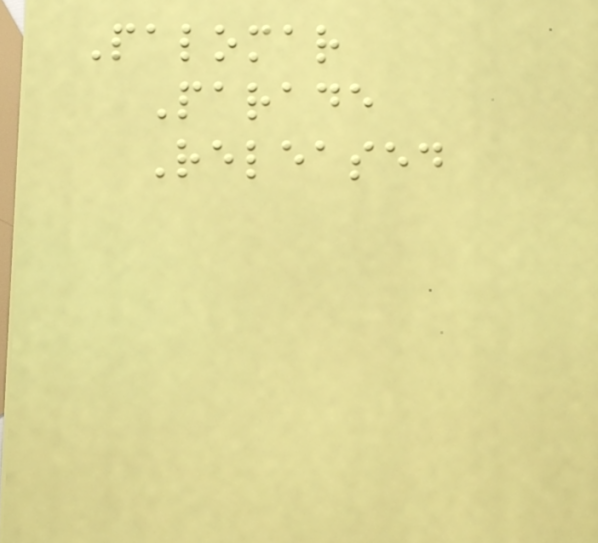Palomar
Parade
Released
